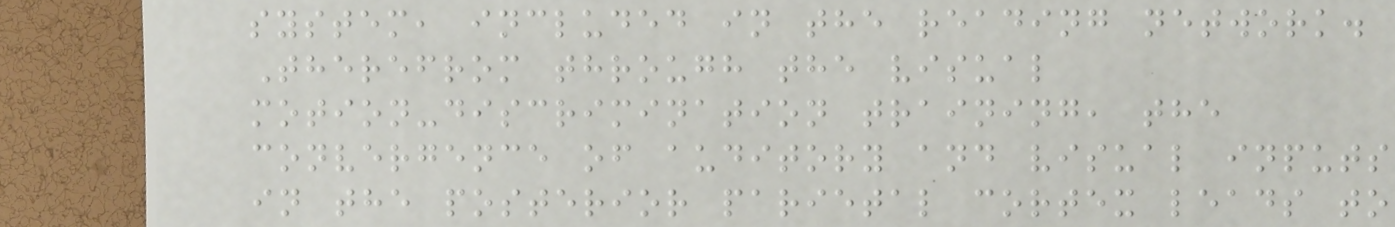system, included in the reading network.
Therefrom through the visual
motion-discrimination training, the
convergence of auditory and visual inputs
in the posterior parietal cortex leads to
